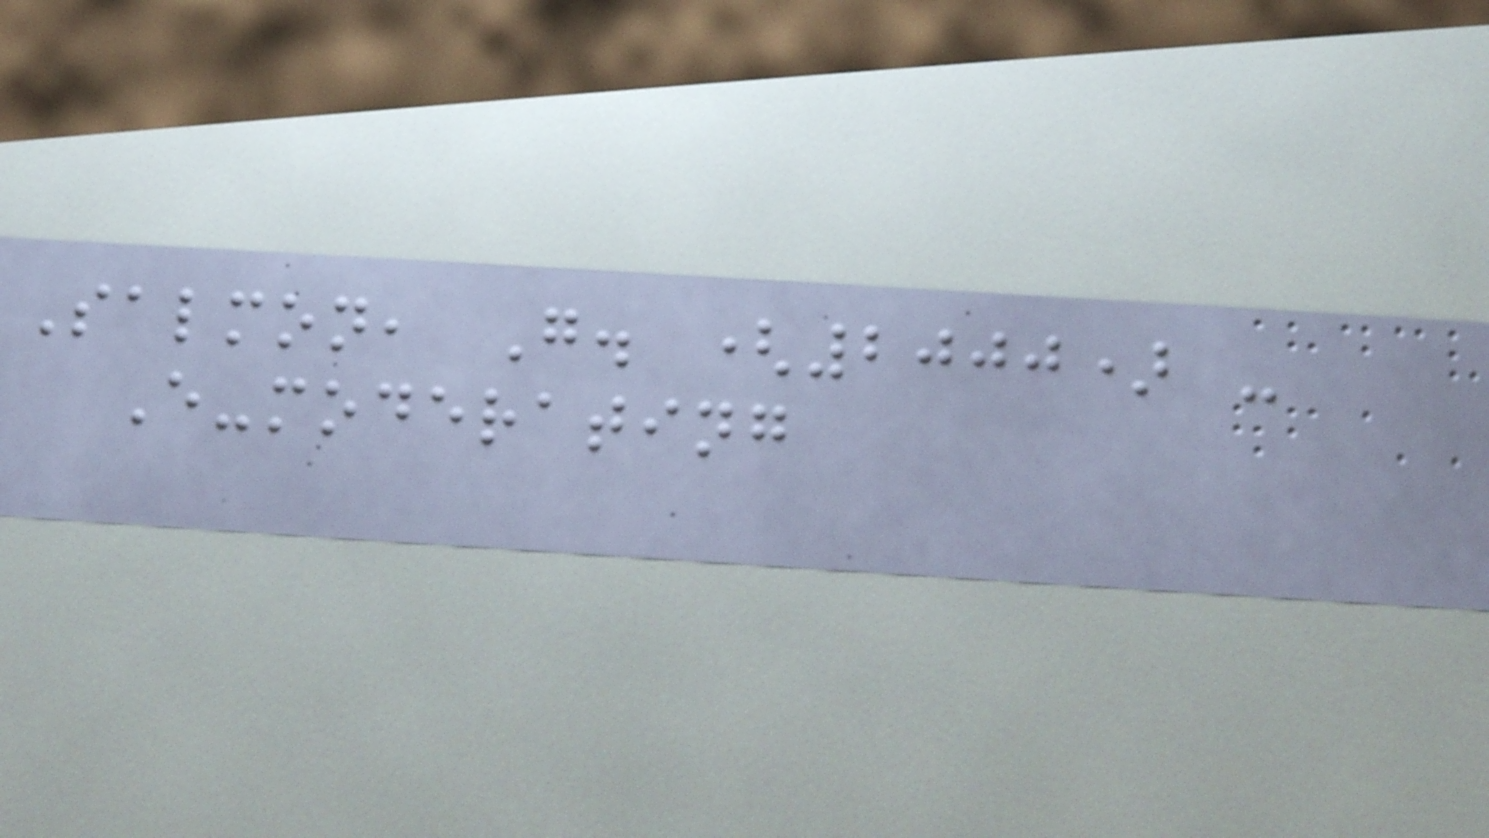Salmon, G. (2000) -
E-moderating
